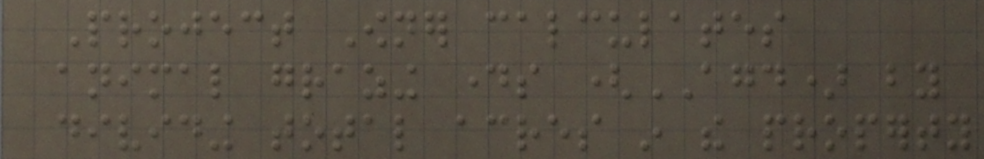Project Owner calculates
animal grazing days (AGD) by
dividing total acres in the property
